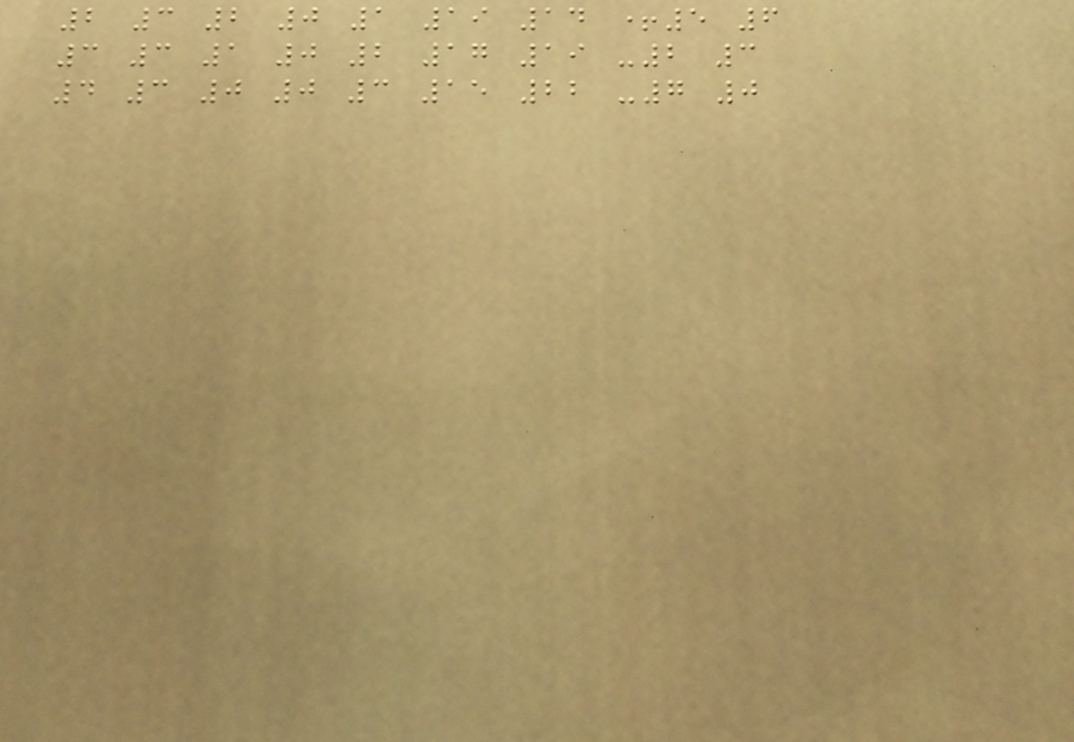2 3 2 0 1 19 14 +5 6
3 3 1 0 2 17 19 -2 3
4 3 0 0 3 15 22 -7 0
